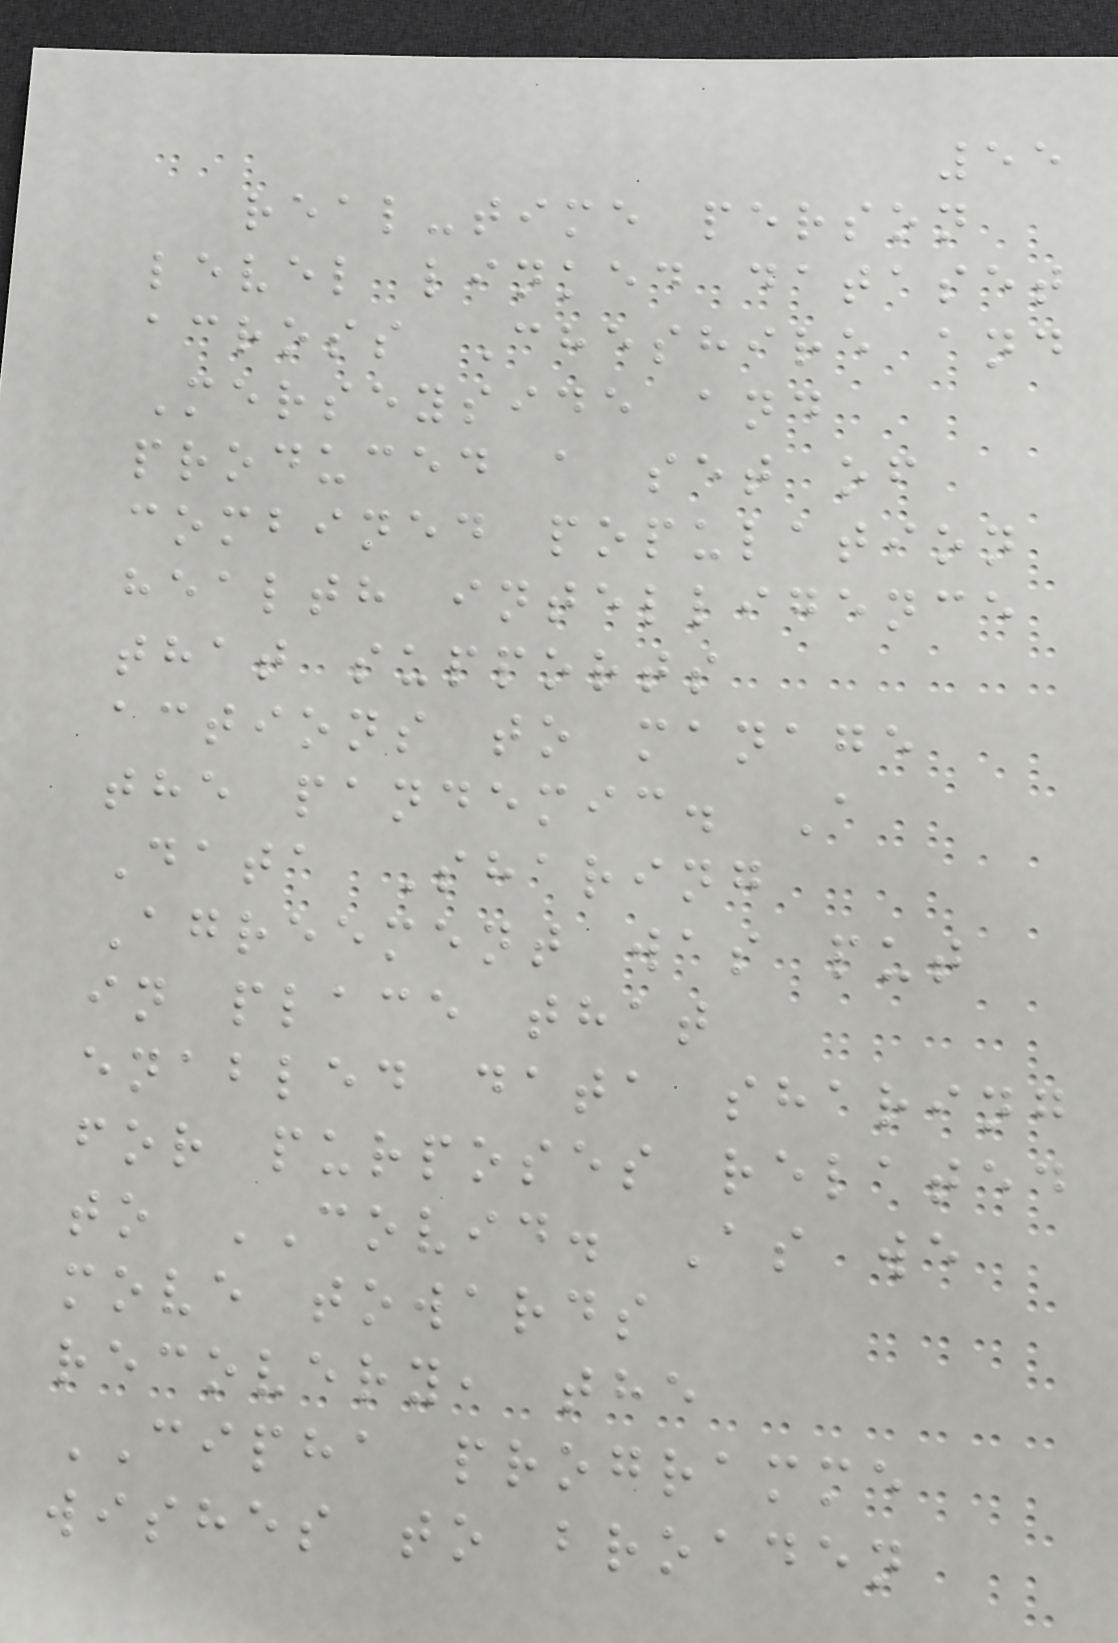55
real-time person
level linked dataset
across Cheshire and
Merseyside and
produced a set of
combined population
health intelligence
that supports
actions to manage
the pandemic. A
Data Sharing
Agreement was put
in place that
enabled data sharing
for purposes related
to COVID. As we
move towards
recovery, the
CIPHA programme
wishes to broaden
